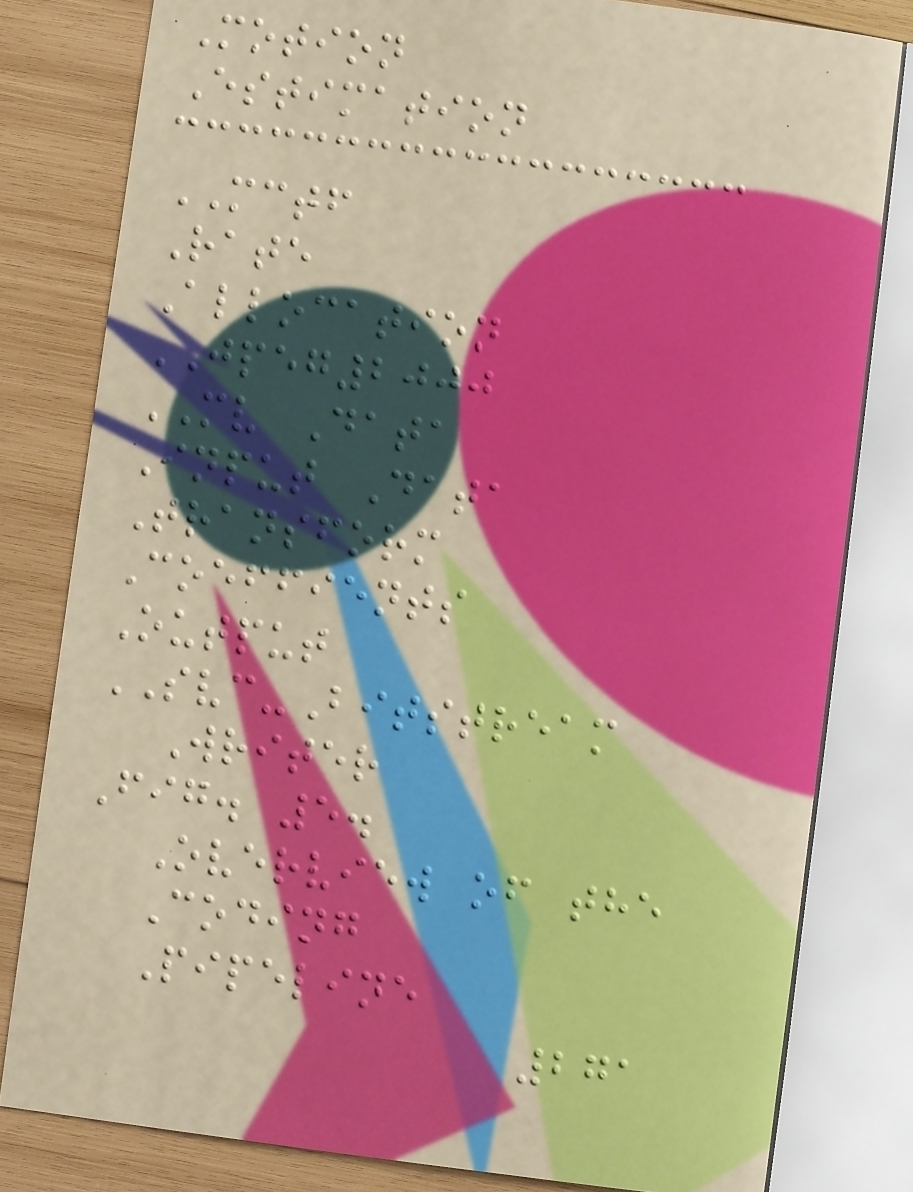Motion
Estimation
MCTF
Rate
Allocation
JPEG2000
MV Data
Input Data
Transform
Coeffients
Output
SVC-Bitstream
Writer
Fig. 5.
Overview of the
Coding
Pipeline
271
